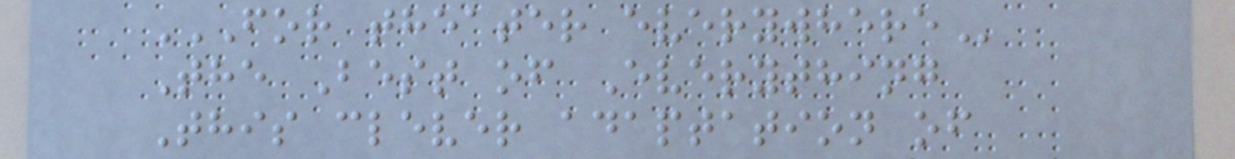FOR THEATER EVERYWHERE
The Best of Everything
This clever adaptation of
